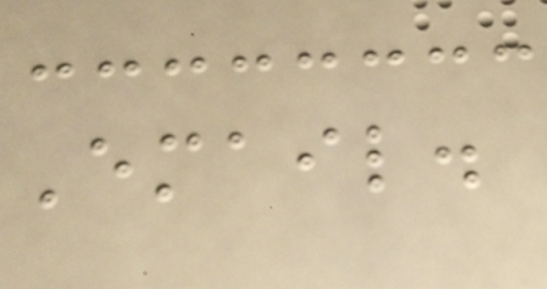Email.
